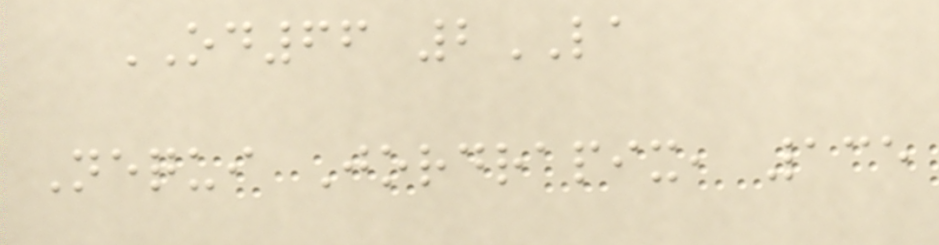OD66 2LA
Nequi Jordrapix, 135
